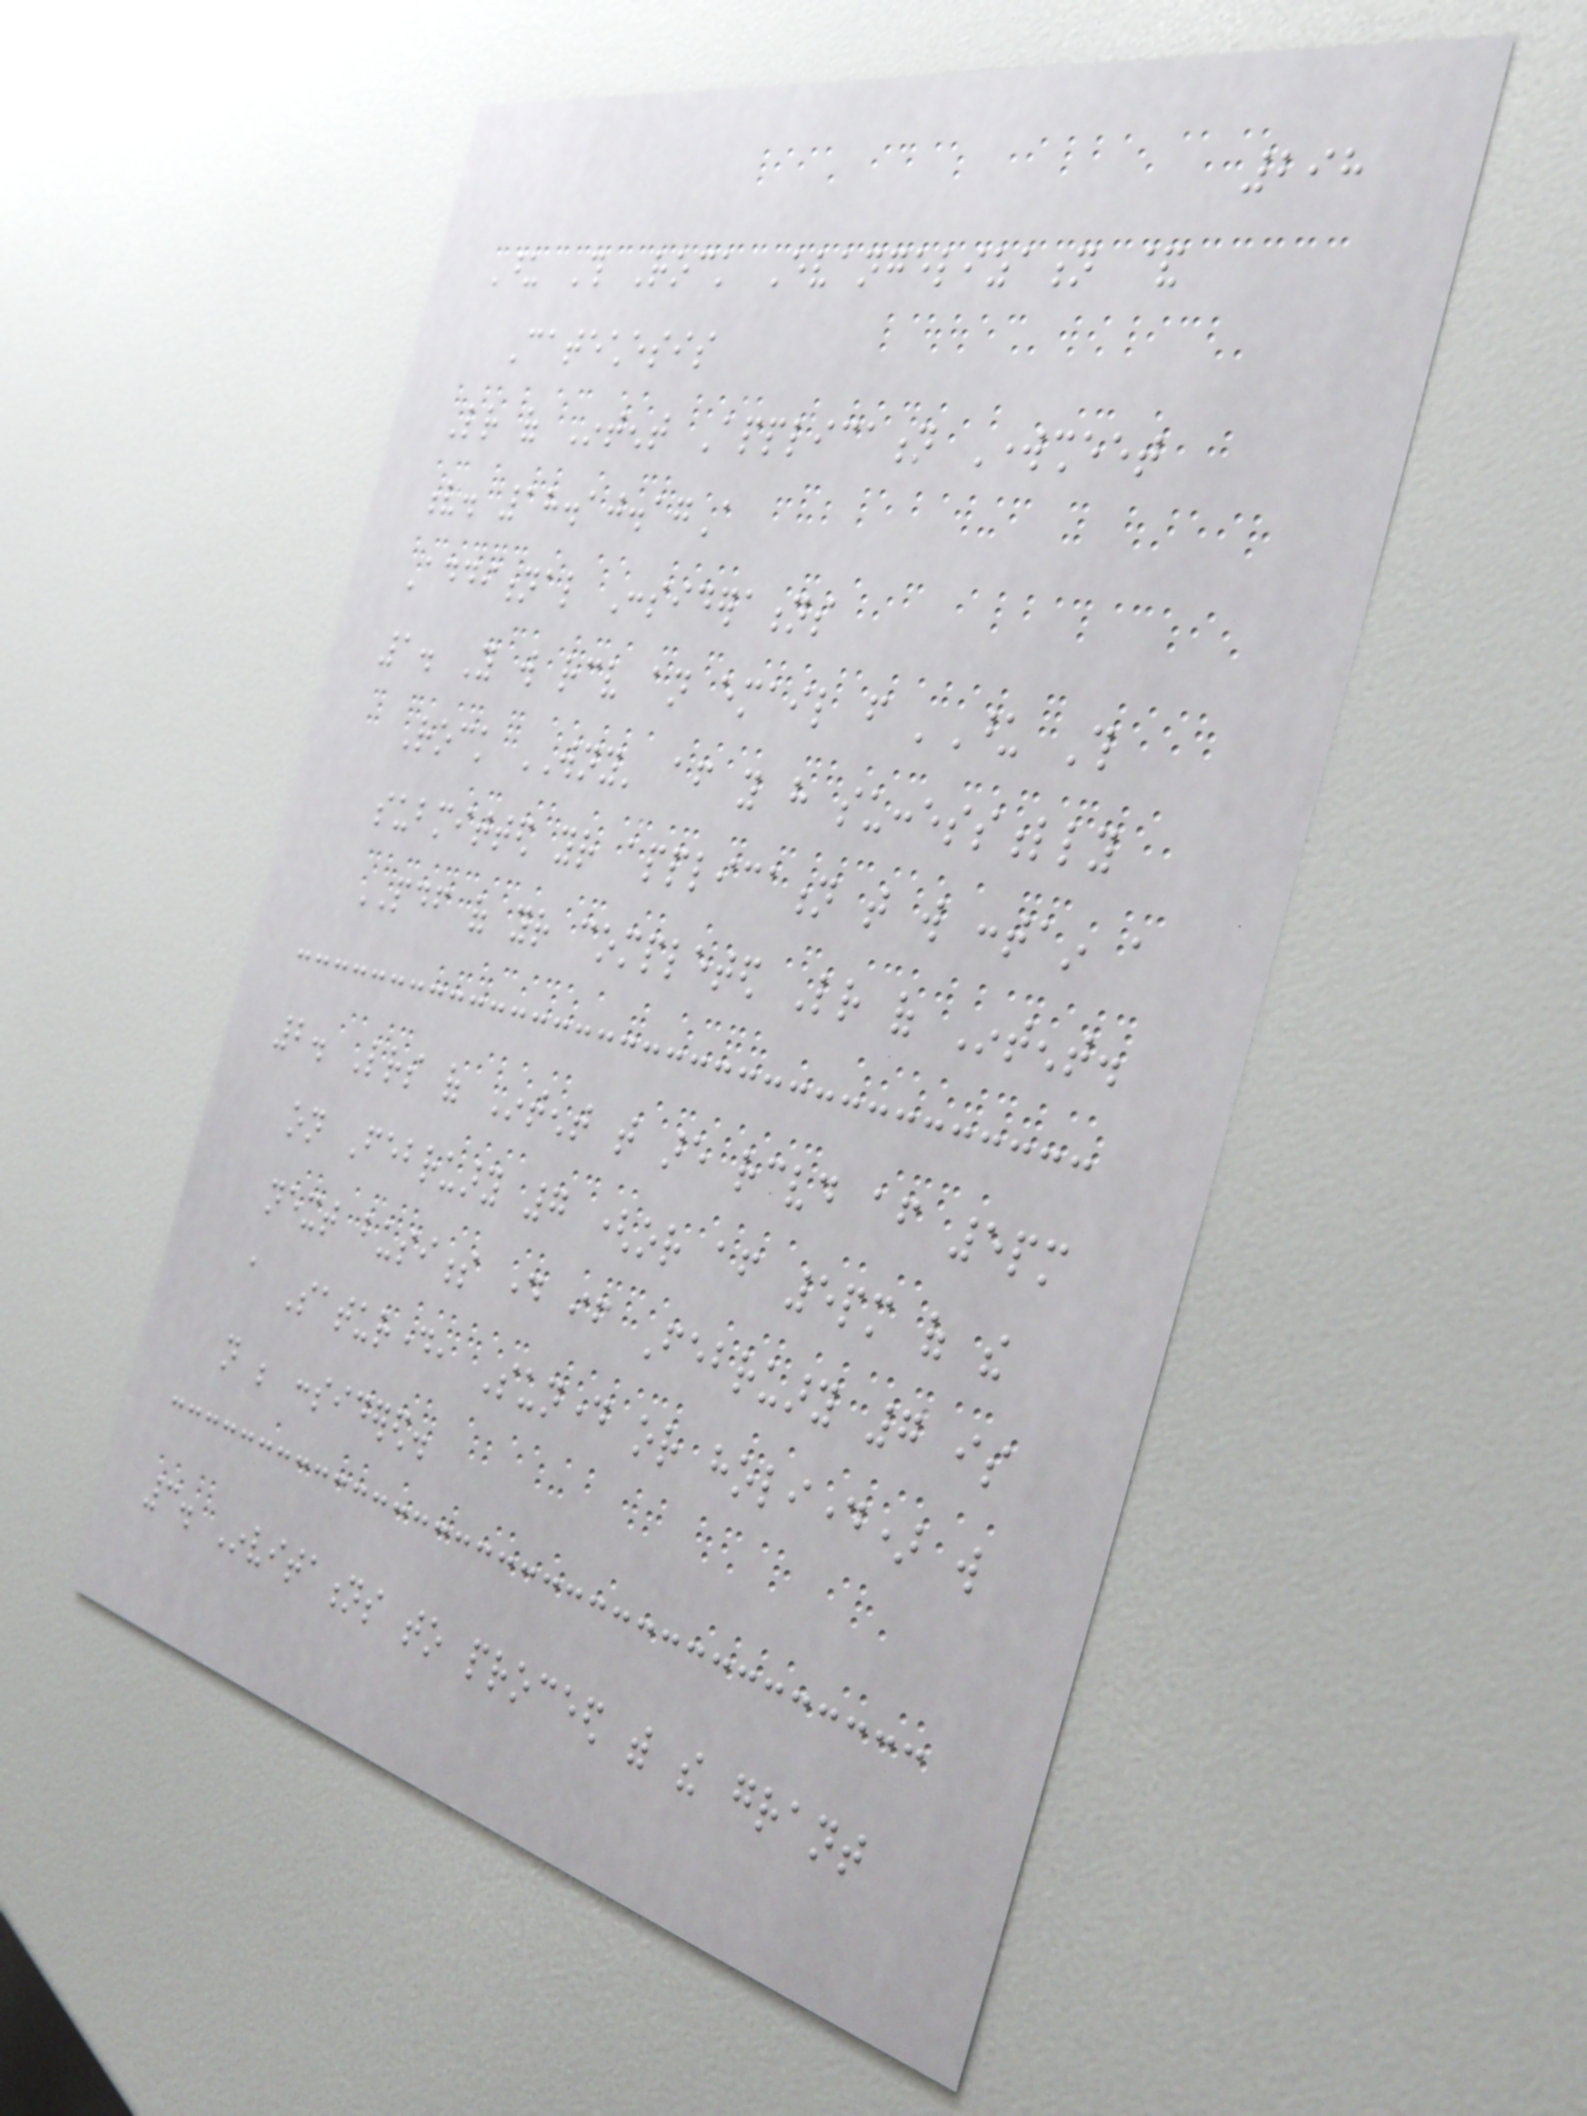298
Upon This Rock Evangelization &
Catechesis
Letter of Intent Application Worksheet
v. 18.10.17A
Additional Considerations
1. You will receive an email from 'Upon This
Rock WNY' after you have successfully
submitted your application that will contain a
PDF of your completed Letter of Intent.
2. Letters of Intent that are received after 5pm
on February 7 (or after 5pm of the
next business day if February 7 is
a Saturday, Sunday or holiday) will
not be considered.
3. Invitations to proceed with the grant
